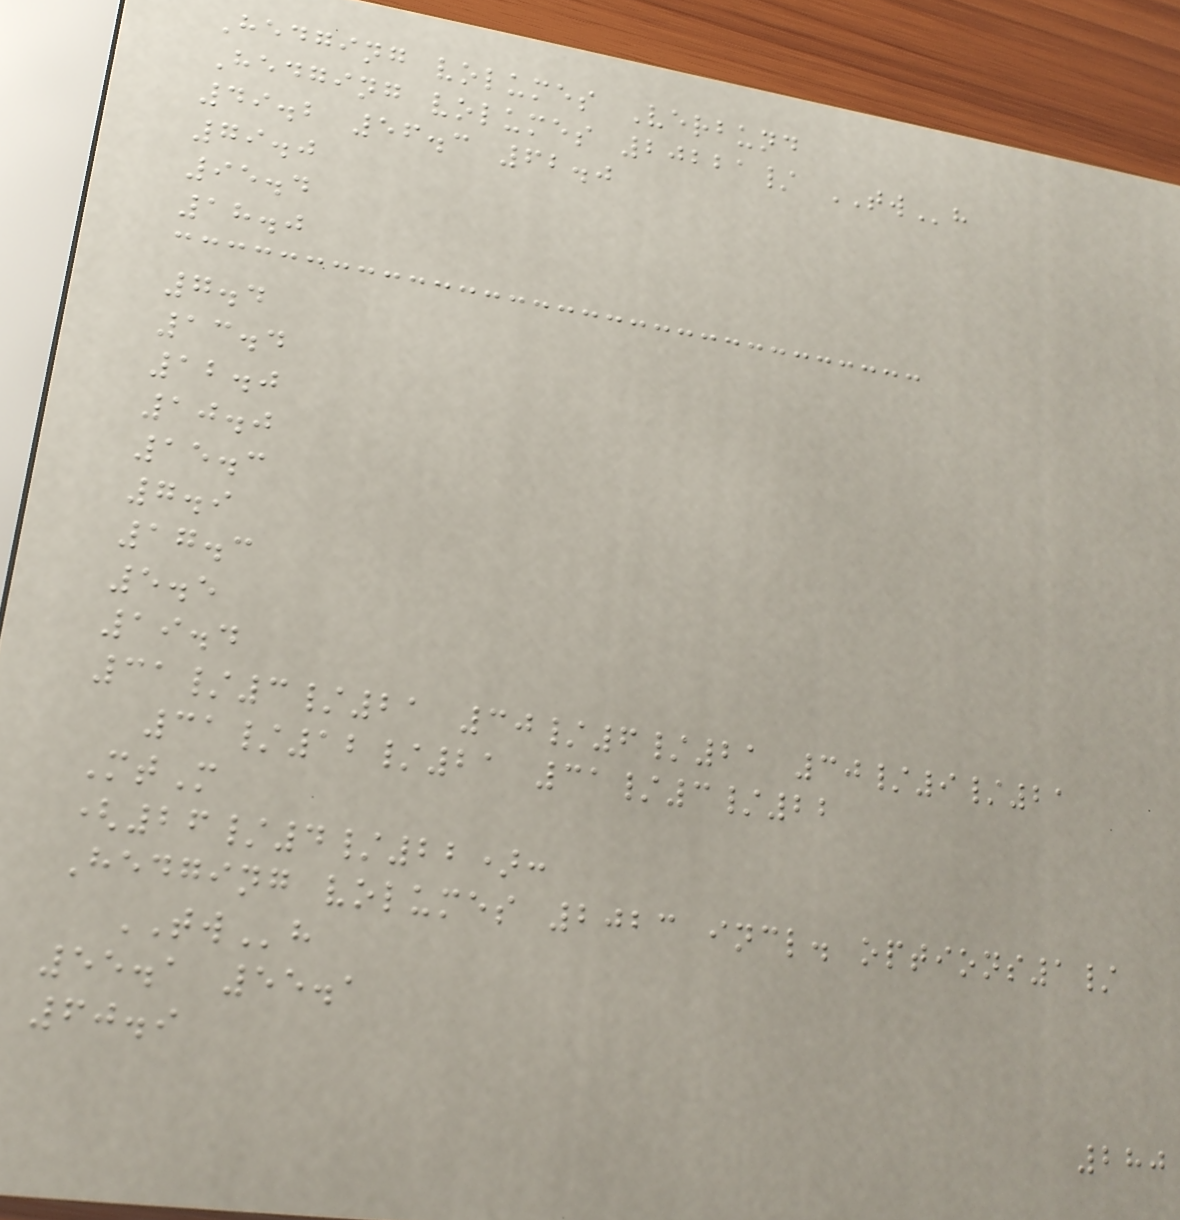Hedging volumes Verbund
Hedging volumes 20221/ TWh
49.2 56.3 62.0
79.0
95.4
18.0
7.4
13.4
12.0
10.0
15.3
7.9
17.3
5.5
19.4
31/3/21 30/6/21 30/9/21
31/12/21 31/3/22
MtM
(26/4/22):
Hedging volumes 2023 incl. options1/
TWh
55.1 55.1
60.9
280
